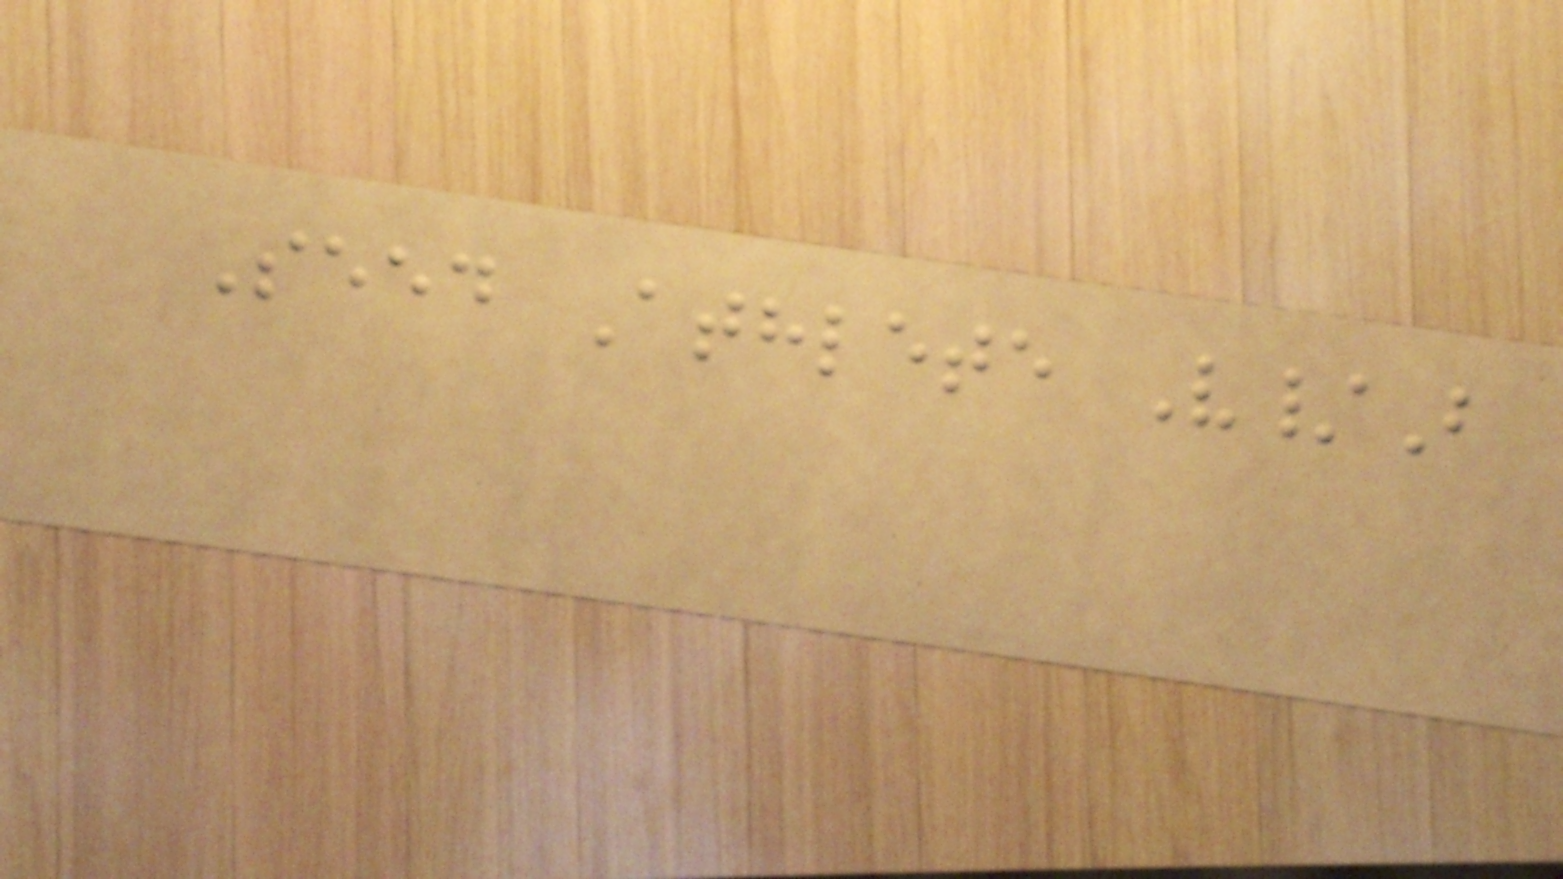Seed Athlete V/B
